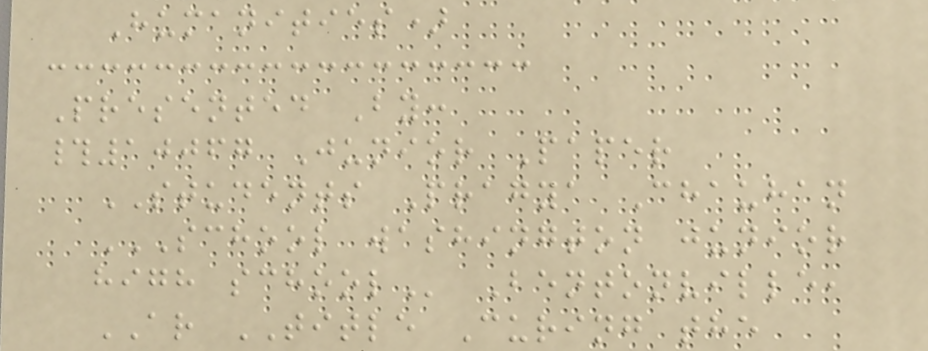Humanities)
Presented By:
#10067 Junior Paper
STUDENTS Pragya Chauhan
SCHOOL WASHINGTON JUNIOR
HIGH SCHOOL Bentonville,
AR TITLE Curing the
